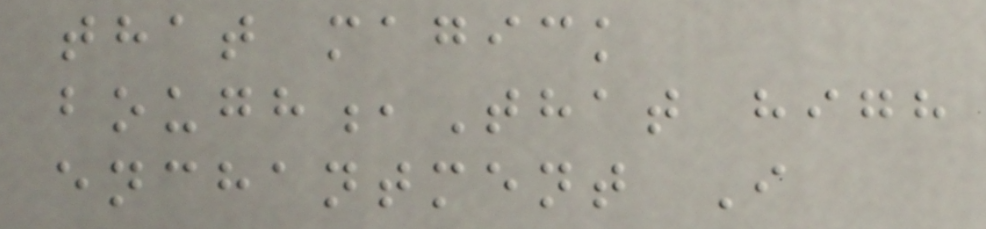that magick
bough,That high
enchantment I
